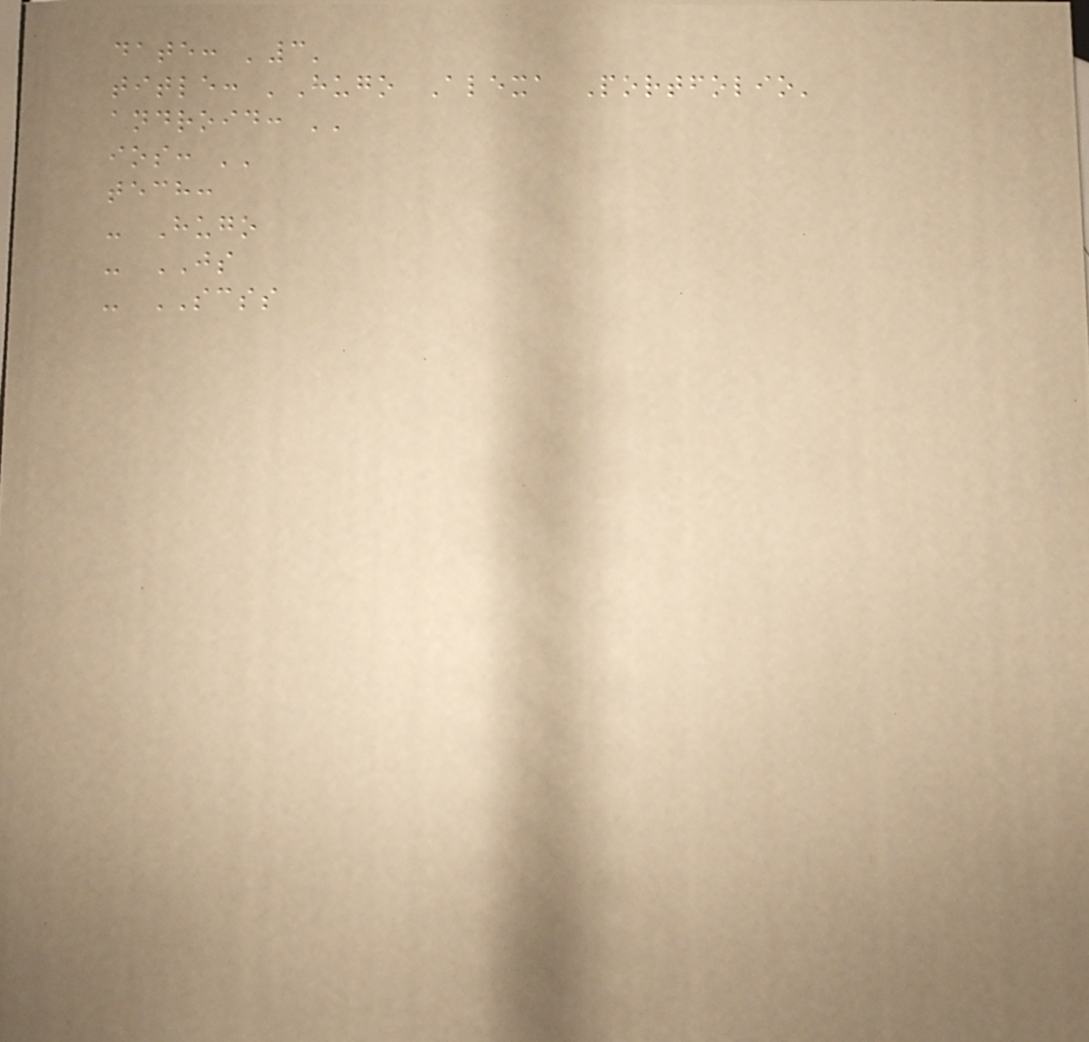date: '3'
title: 'Hugo Alexa Portfolio'
android: ''
ios: ''
tech:
- Hugo
- JS
- SCSS
